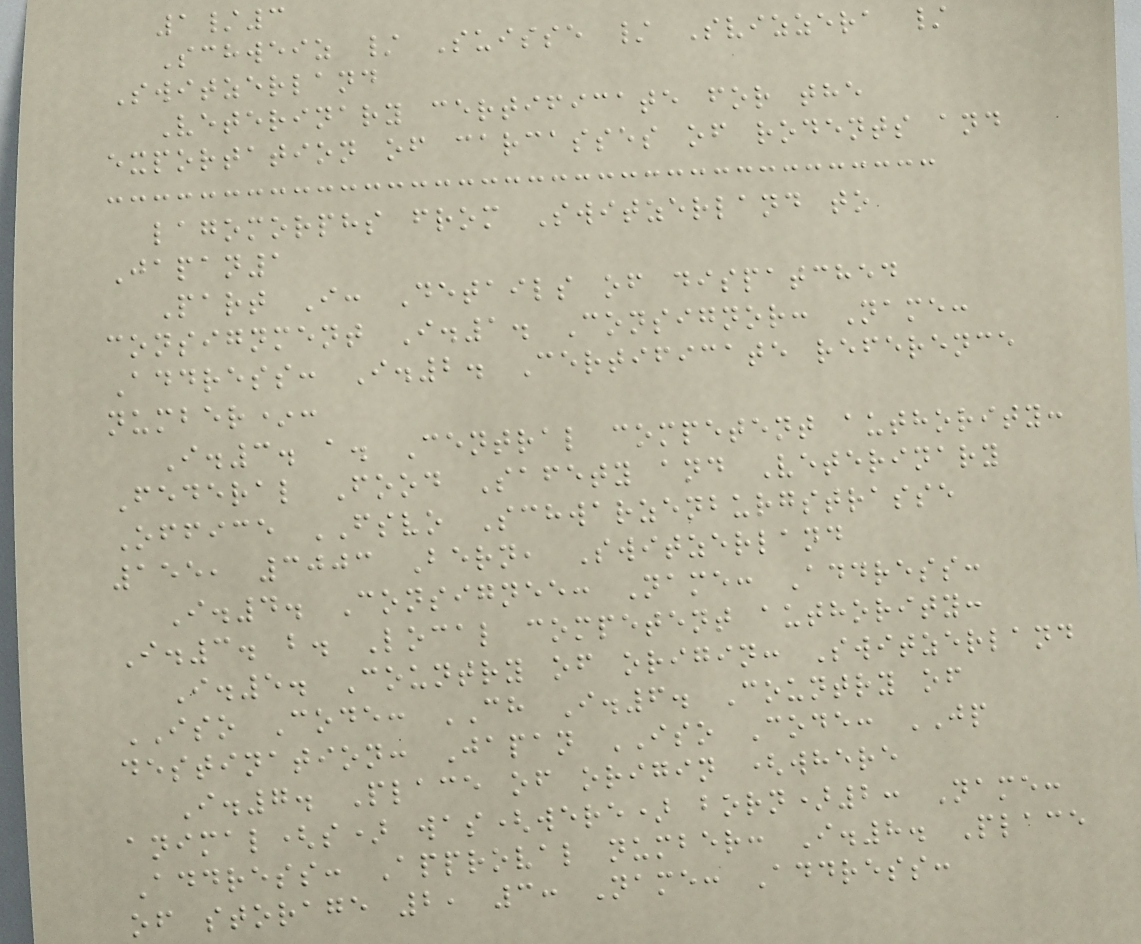1/3
Schweiz / Suisse / Svizzera /
Switzerland
Veterinary certificate for the
exportation of carcasses of rodents and
lagomorphs from Switzerland to
Japan1
Part I: Details of dispatched
consignment I.1. Consignor: Name:
Address: I.2. Certificate reference
number*:
I.3. a. Central competent authority:
Federal Food Safety and Veterinary
Office FSVO Schwarzenburgstrasse
155, 3003 Bern, Switzerland
I.4. Consignee: Name: Address:
I.3. b. Local competent authority:
I.5. Country of origin: Switzerland
ISO Code: CH I.6. Country of
destination: Japan ISO Code: JP
I.7. Place of origin (where
animal(s) was(were) born)2: Name:
Address: Approval number: I.8. Place
of storage 2, 3: Name: Address:
